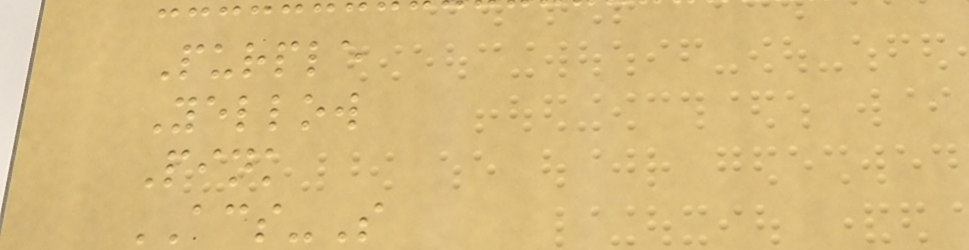Purple
Yellow
Pink
ACS-S
